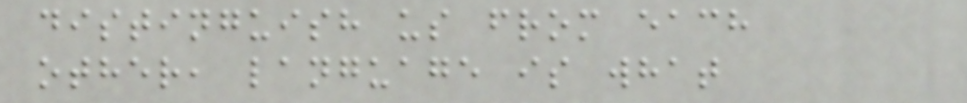distinguish us from each
other, language is what
